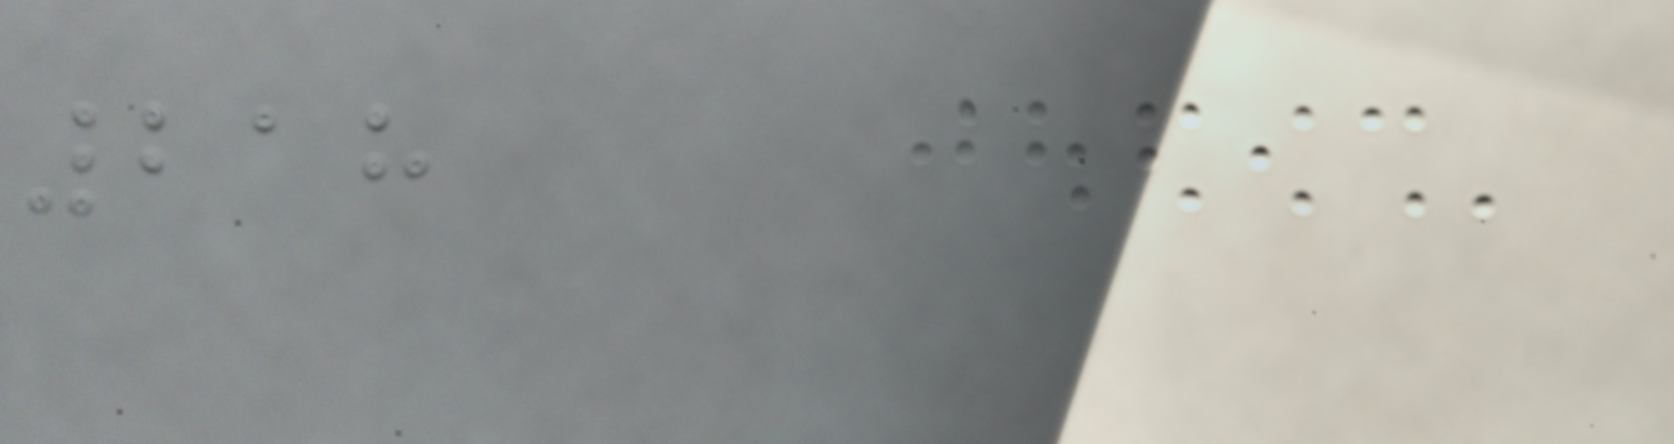218
